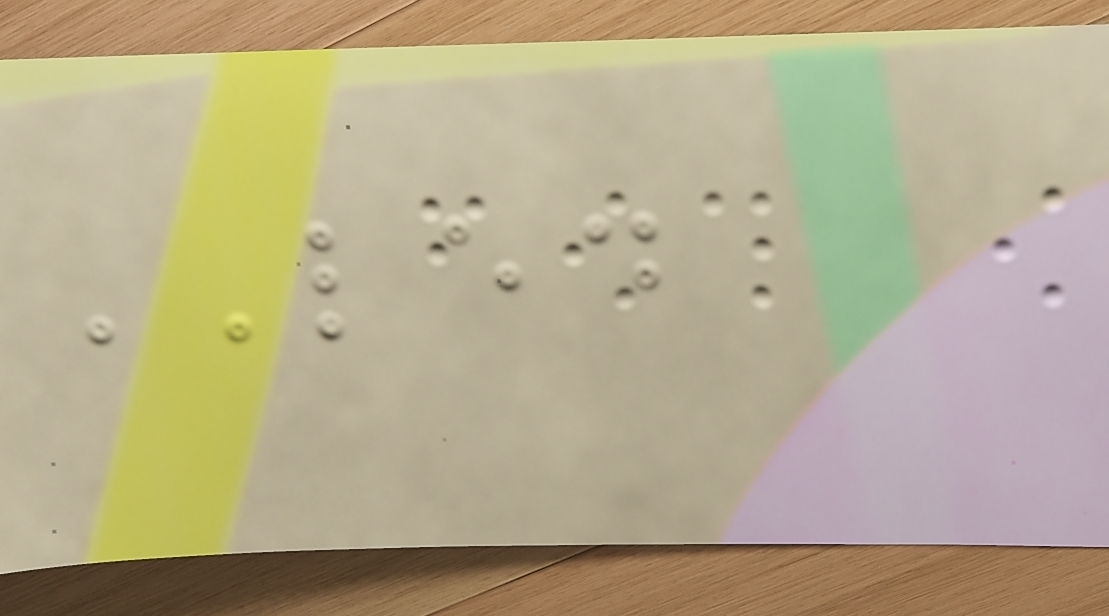LED
